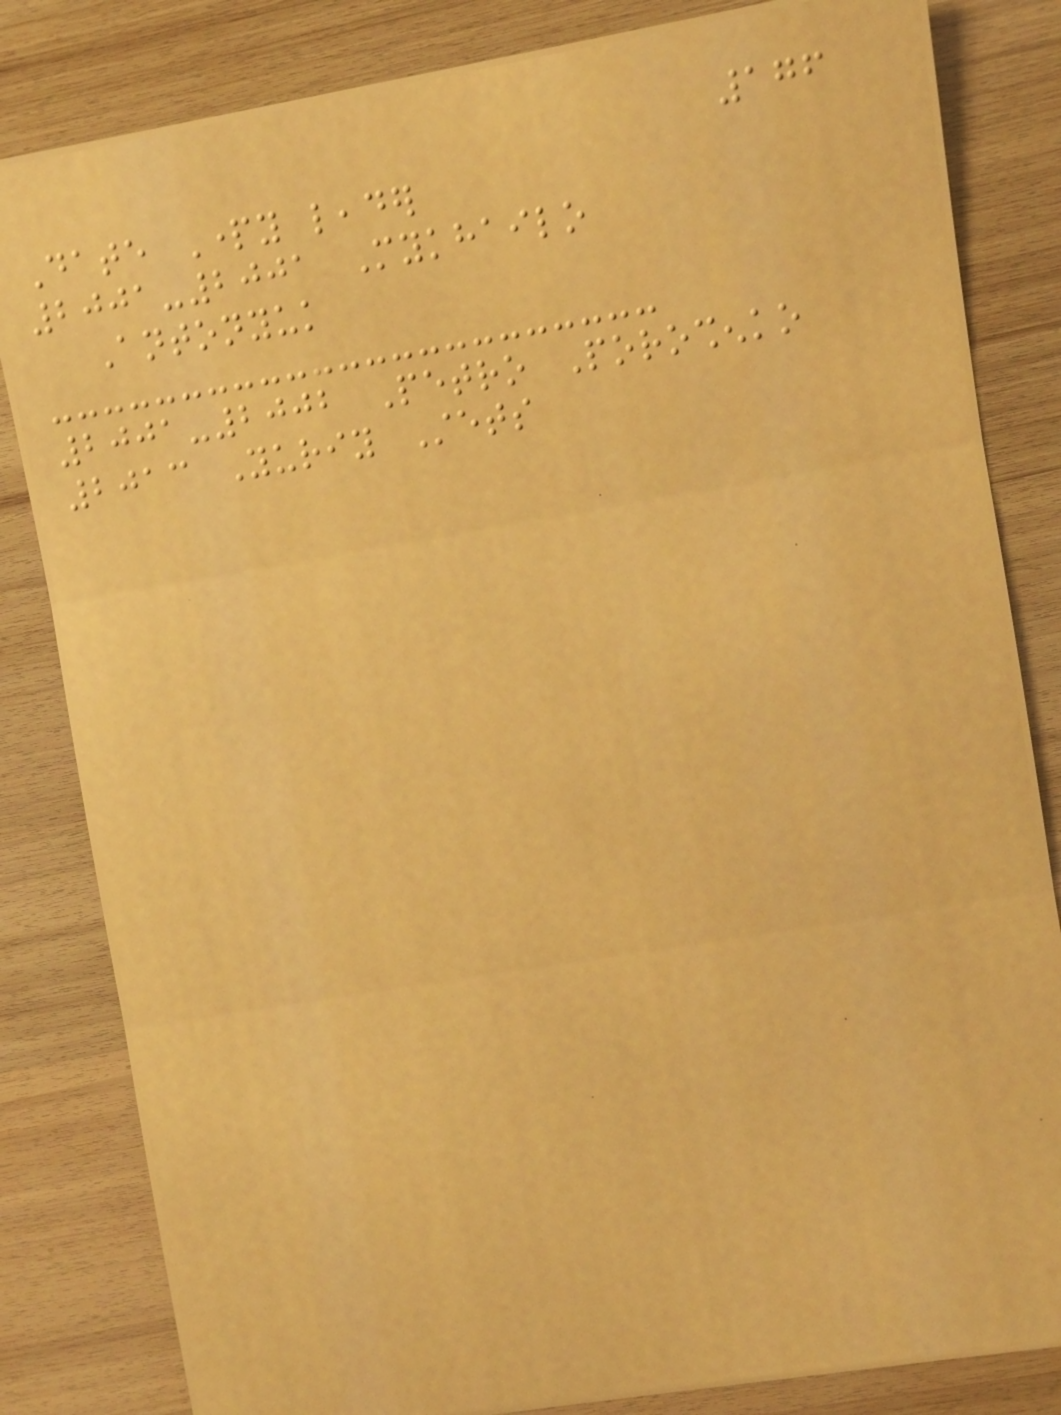176
Date Party leader
2001-2001 Mykhailo
Antonyuk
2001-2002 Petro Poroshenko
2013 Yuriy Stets
